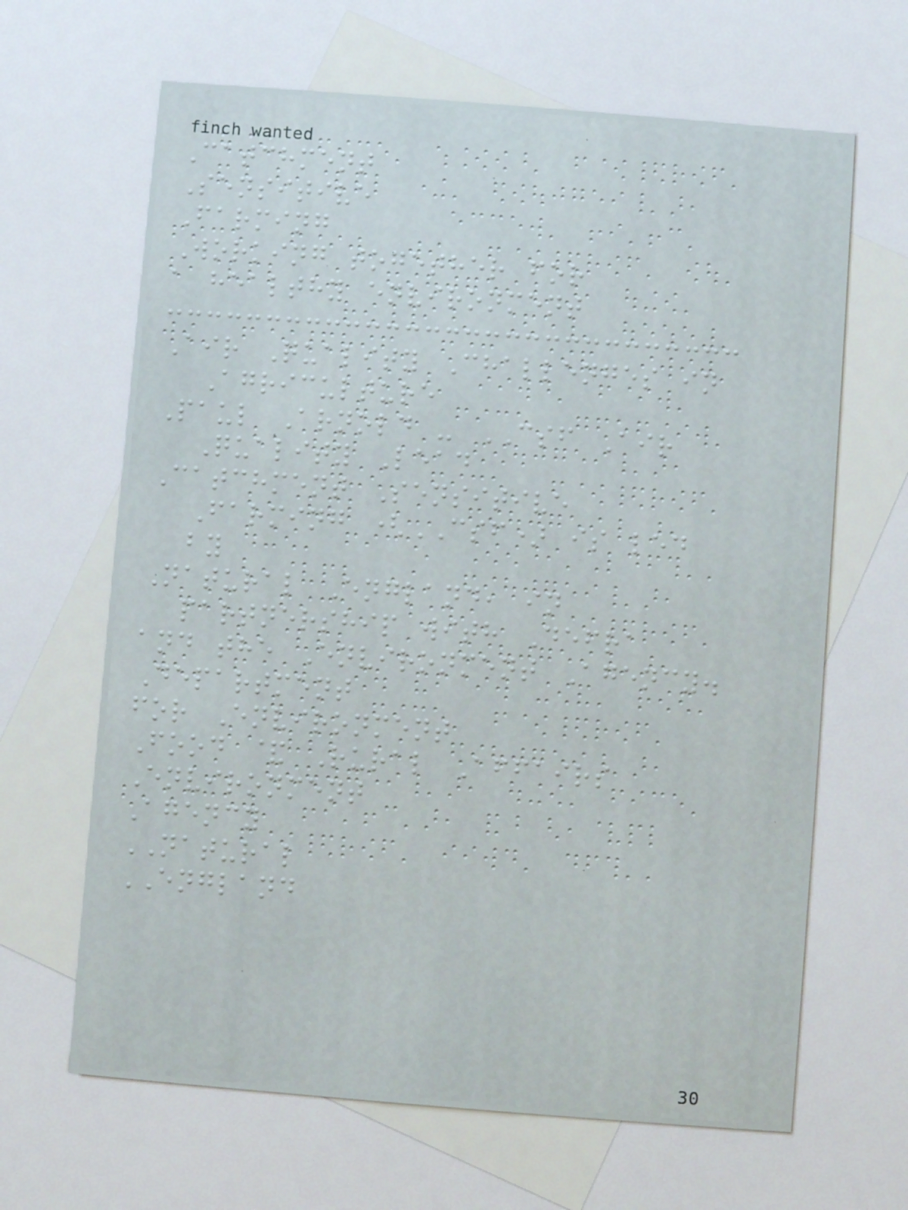Catchment
Sensitive
Farming
Working together for
a healthy environment
Air Quality Challenges in
Agriculture
Paul Arnold - CSF Air
Quality Lead
Catchment Sensitive
Farming (CSF) is led
by
Natural England, in
partnership with Defra
and the Environment Agency.
Department
for Environment
Food & Rural Affairs
Environment
Agency
NATURAL
ENGLAND
